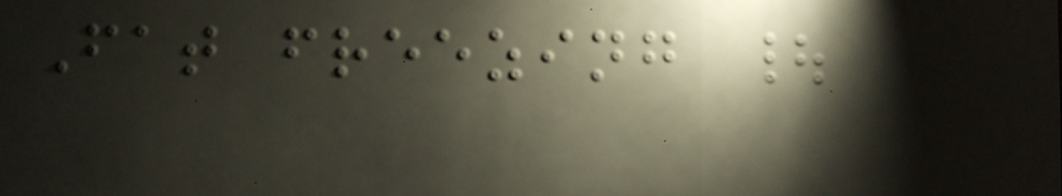Fat freezing |
